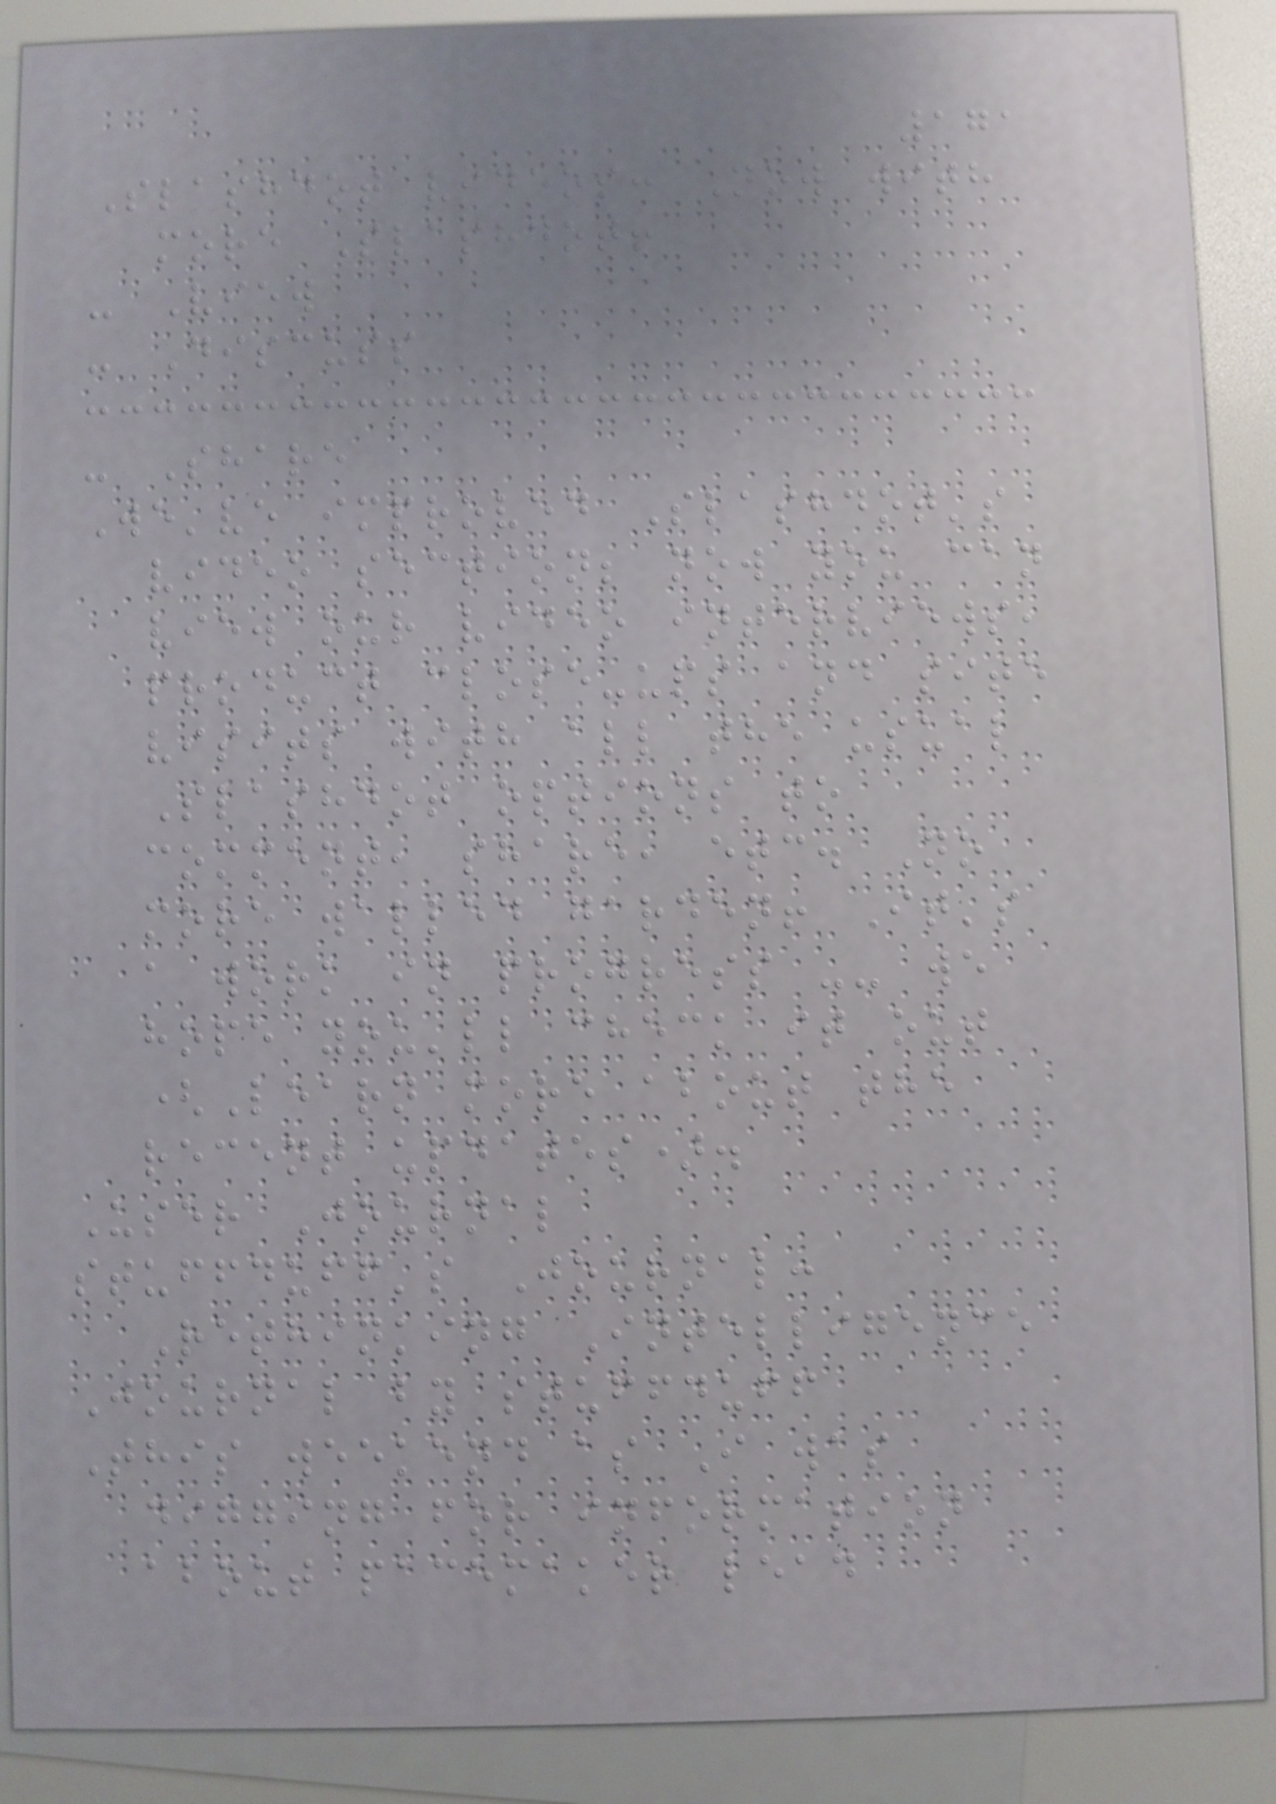171
Slashdot videos: Now with
more Slashdot!
- View
- Discuss
- Share
We've improved Slashdot's
video section; now you can
view our video interviews,
product close-ups and site
visits with all the usual
Slashdot options to
comment, share, etc. No
more walled garden! It's
a work in progress -- we
hope you'll check it out
(Learn more about the
recent updates).
User Journal
stuffduff's Journal:
Rethinking Intelligence
Journal by stuffduff
This weekend as I was
digging for information
about pacemaker lead
